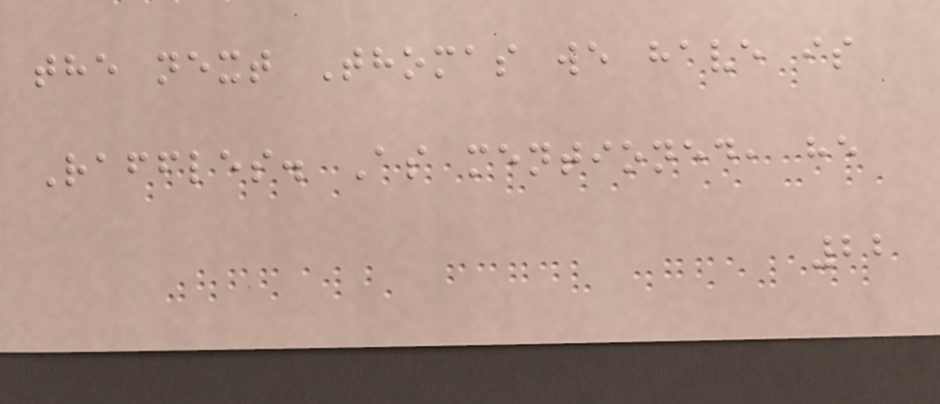the next Thomas we have is
Raffles. As mentioned, he
22
